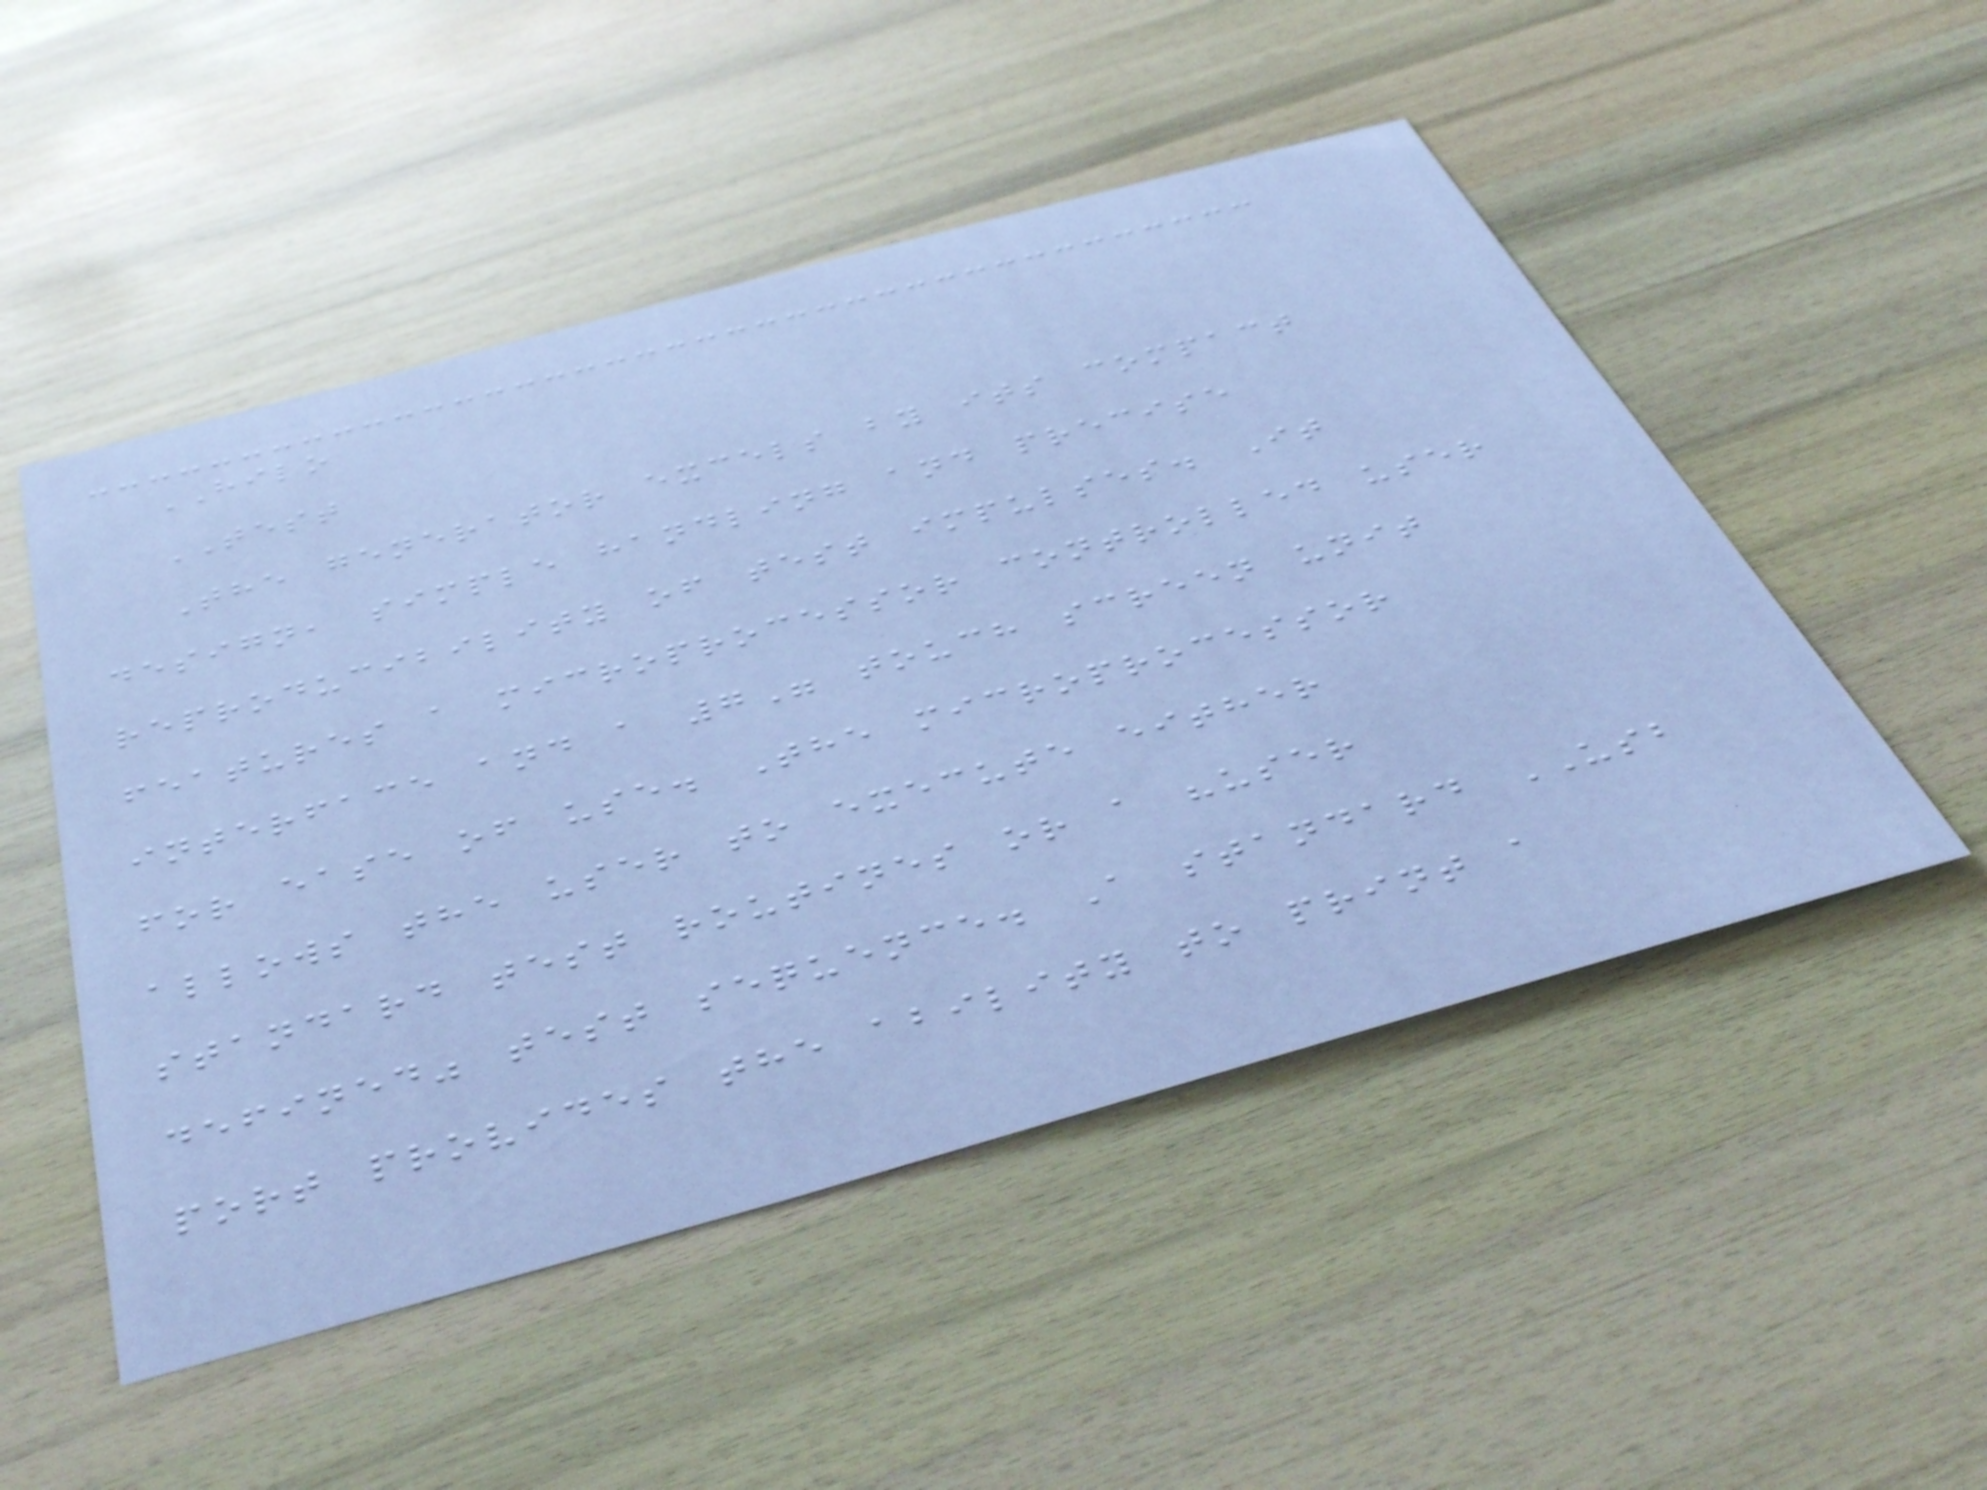HILO
TEST
The generator excels by its compact
design, simple handling and precise
reproducibility of test impulses. It
features a microprocessor controlled user
interface and a 7" touch screen unit
for ease of use. The microprocessor
allows the user to execute either
standard test routines or a "user
defined" test sequence. A standard USB
port provides the ability to print a
